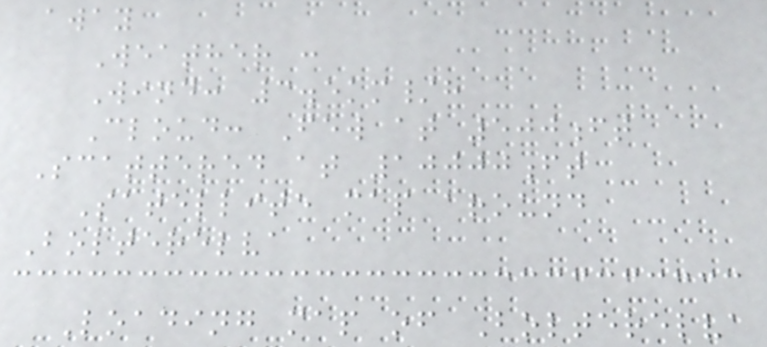away
Weather :
Wind: 3.5km/h
Cloud: Few at 500ft
Scattered at 10000ft
Satellite map around
Bolterelva
Loading map of Bolterelva
